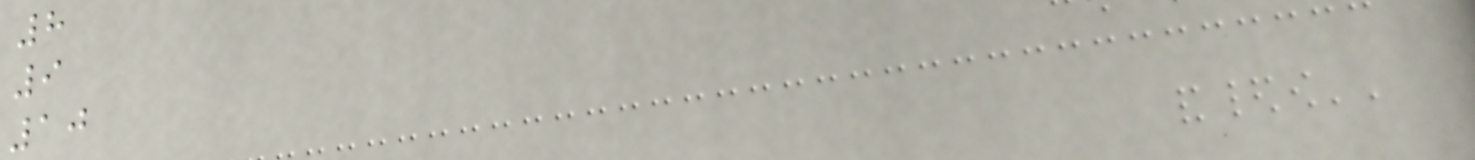8
9
10
